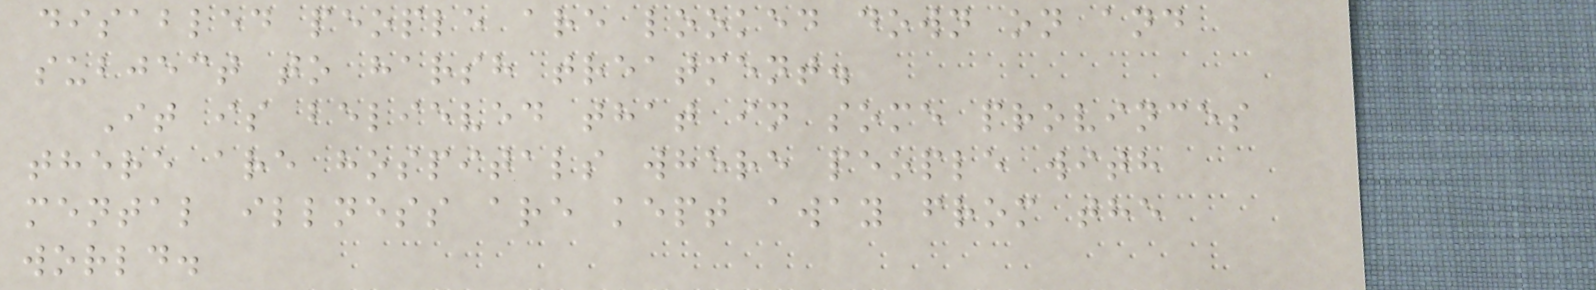disabled people are looked down on and
subject to harsh treatment.
It is believed that in some provinces
there are hospitals where people with
mental illness are kept away from the
world.
